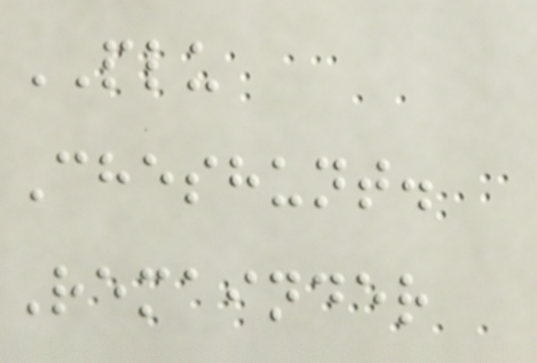PLU
Cheshunt.
Remainder
